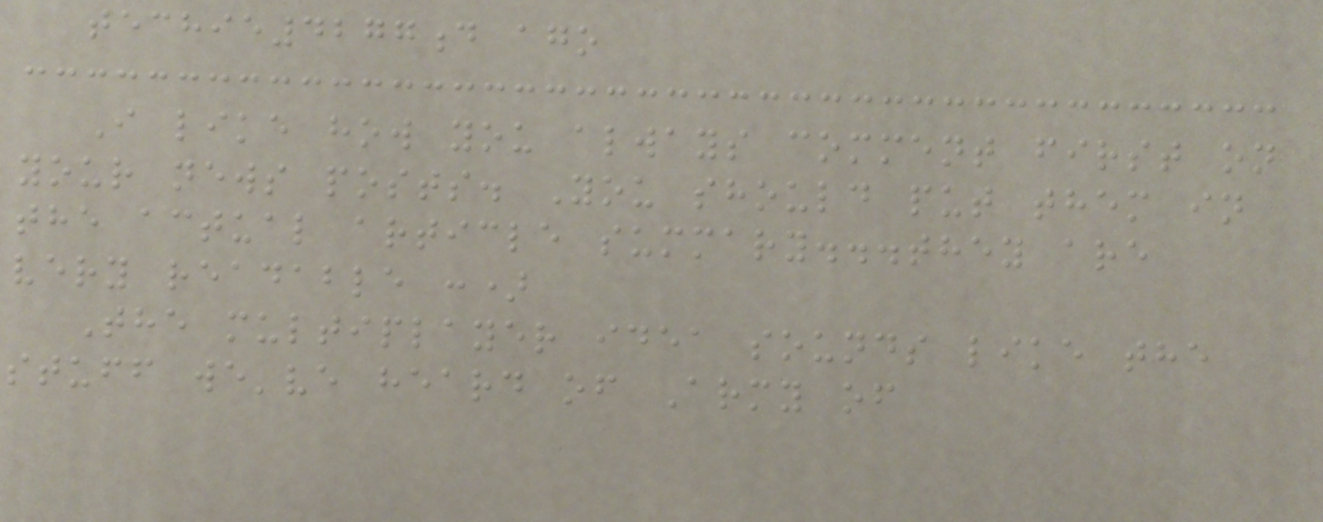techie4277d ago
I like how you always comment first on
your news posts. You should put them in
the actual article summary...they are
very readable :)
The multiplayer idea sounds like the
stuff we've heard of Army of
